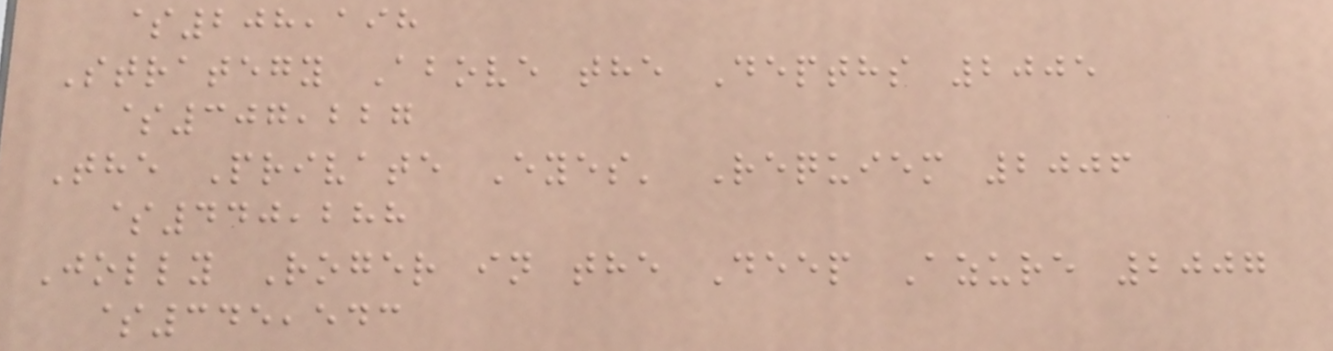$208,198
Strategy Above the Depths 2005
$307,227
The Private Eyes' Requiem 2006
$440,288
Jolly Roger in the Deep Azure 2007
$345,543
